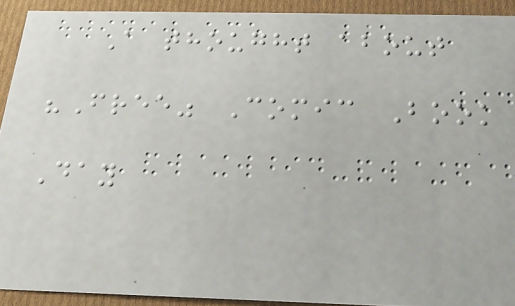A thought about
"Free" Comic Book
Day
